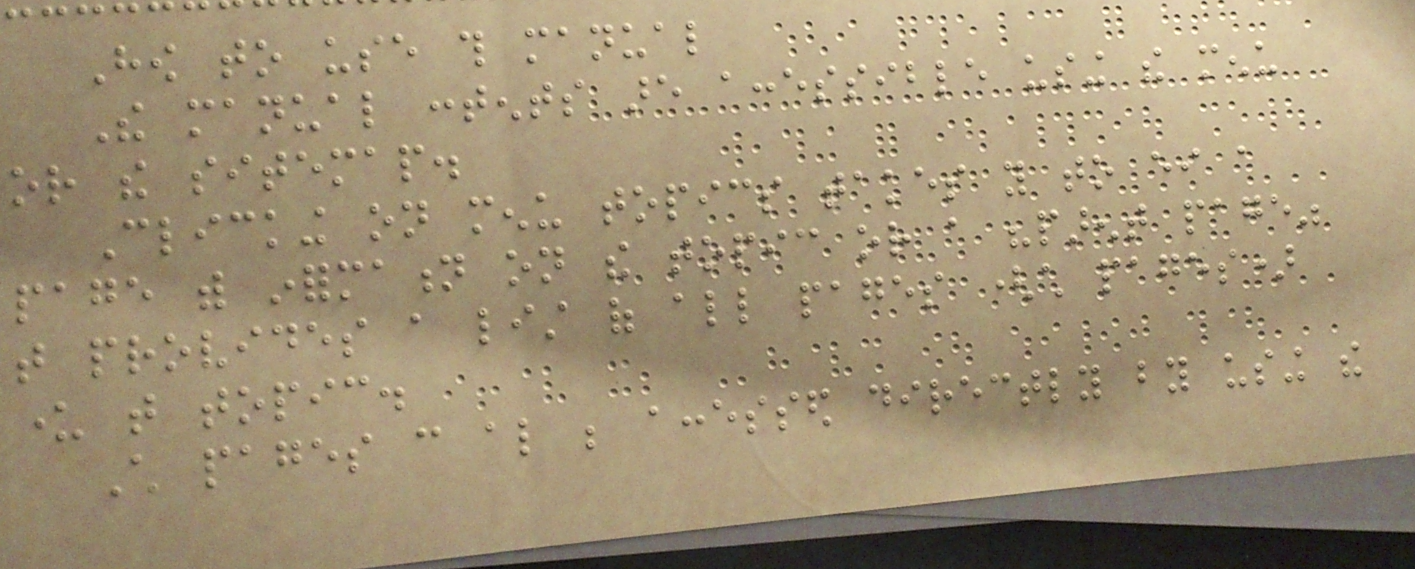How to use this manual
The manual contents are accessible using the menu
or the sitemap.
Clicking on menu topics takes you to either a
page with information on the topic or a "parent page"
that provides a list of all pages (child pages)
under that topic.
Child pages can also be accessed directly by using the
